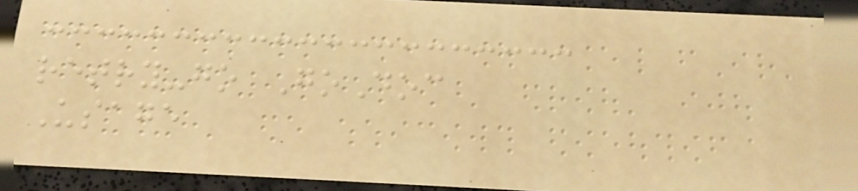retry-go GoDoc
Usage
